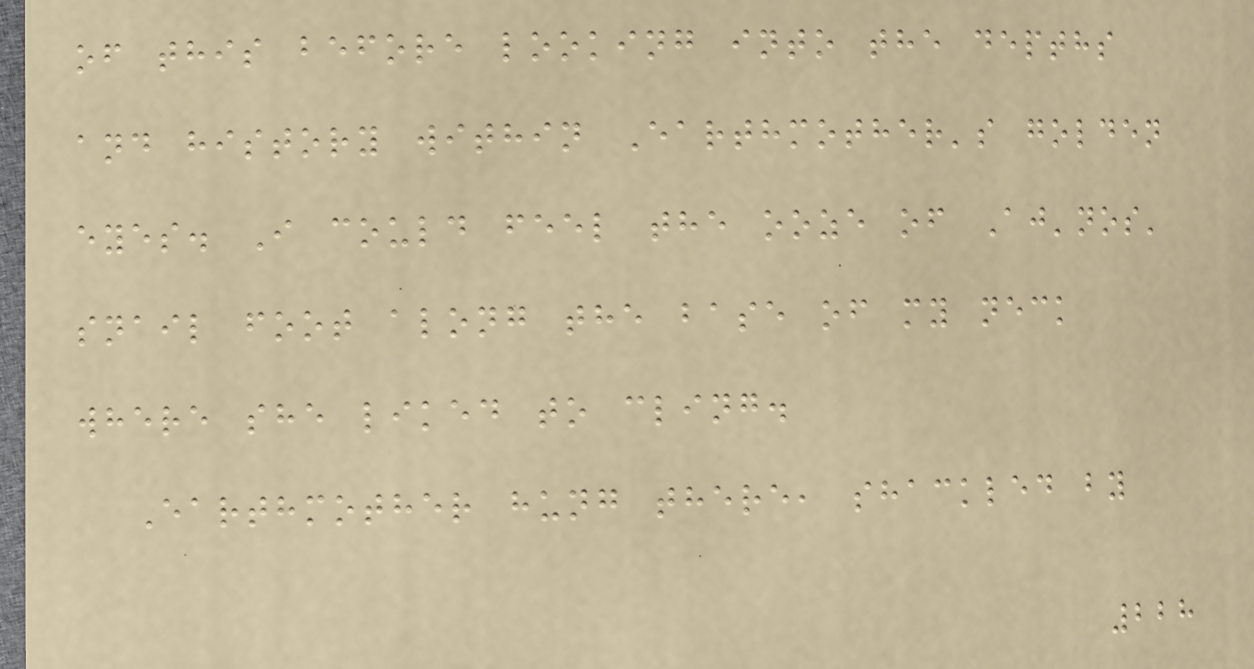of this before looking into the depths
and history within Earthmother's golden
eyes. I could feel the ooze of Aj'nos'
snail foot along the base of my neck
where she liked to cling.
Earthmother hung there, shackled by
228
